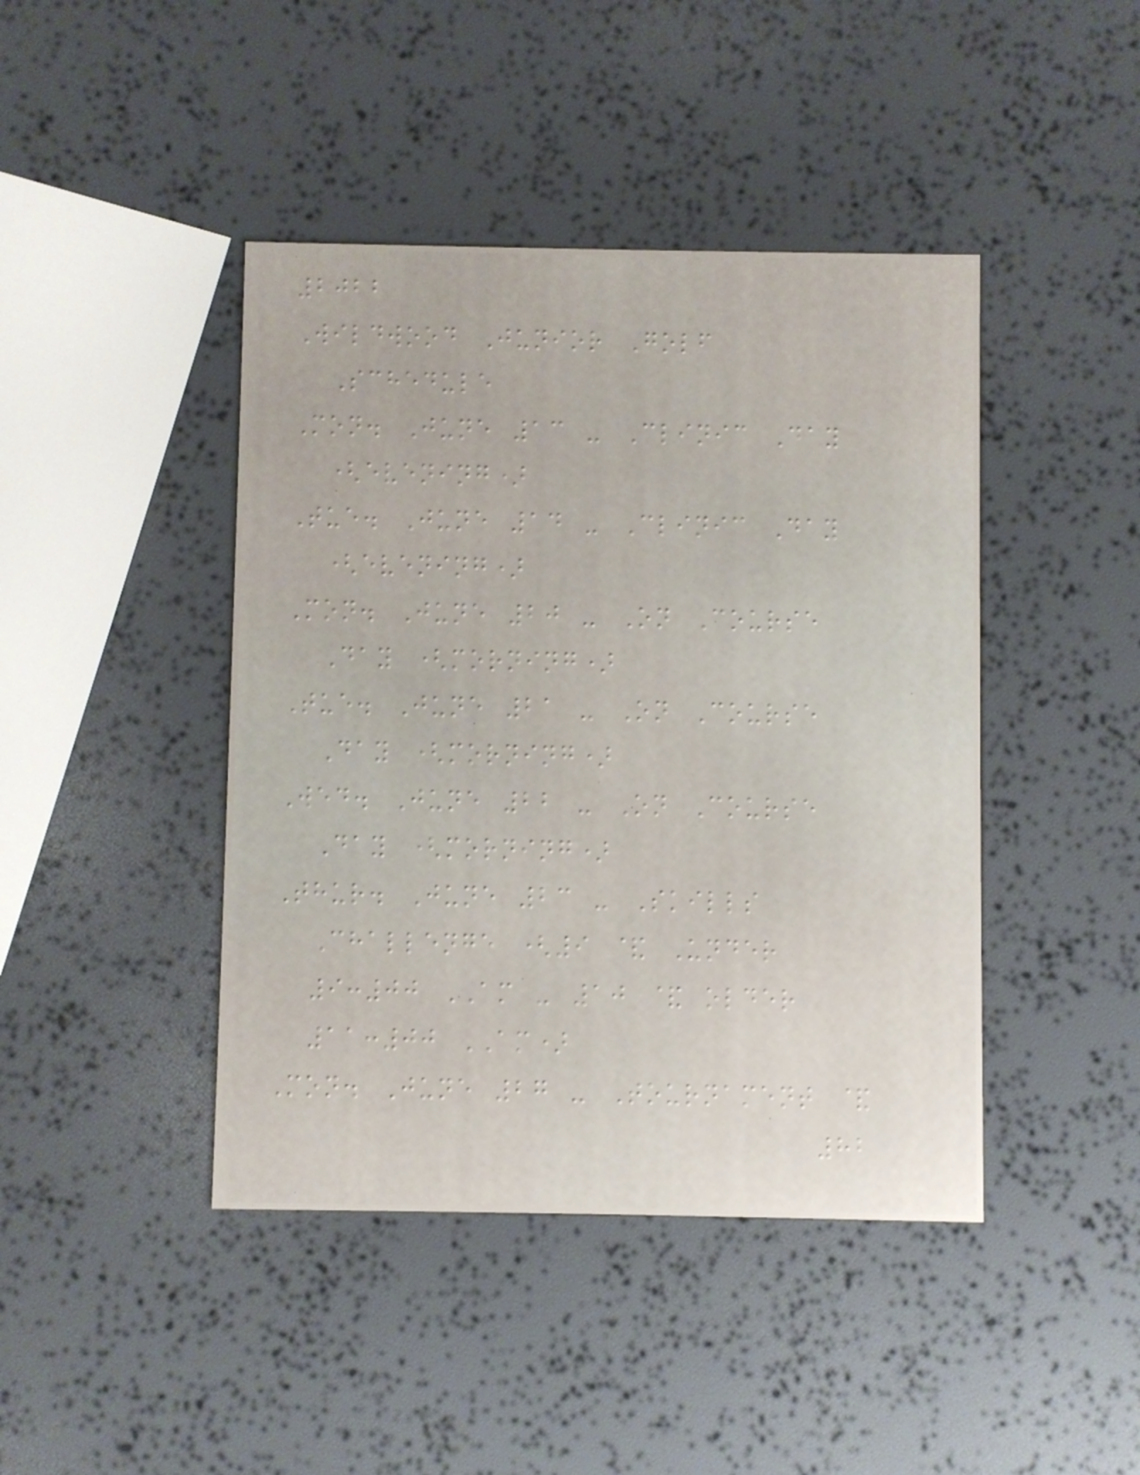2022
Wildwood Junior Golf
Schedule
Mon. June 13 - Clinic Day
(evening)
Tue. June 14 - Clinic Day
(evening)
Mon. June 20 - On Course
Day (morning)
Tue. June 21 - On Course
Day (morning)
Wed. June 22 - On Course
Day (morning)
Thur. June 23 - Skills
Challenge (9 & Under
9:00 AM - 10 & older
11:00 AM)
Mon. June 27 - Tournament &
82
